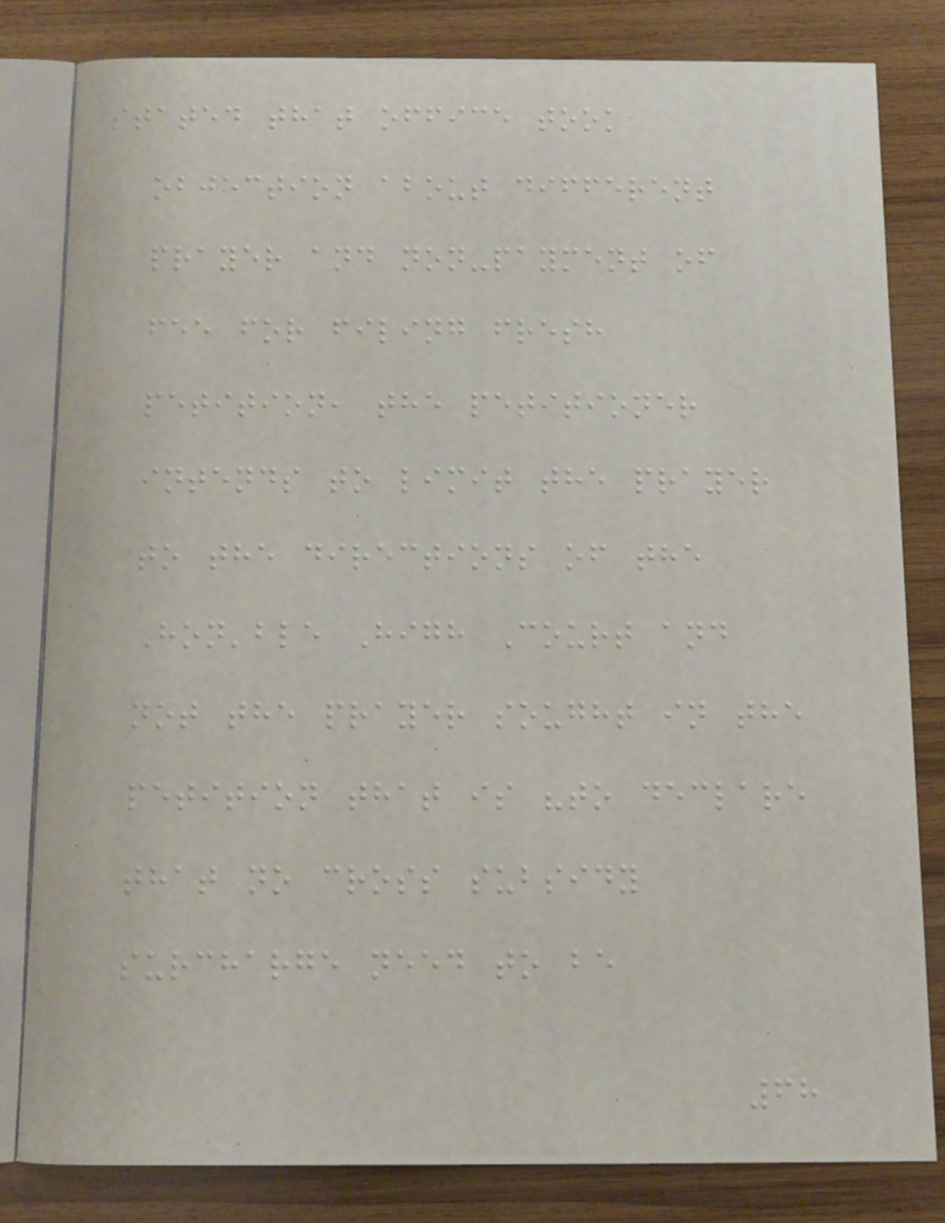stated that office took
objection about different
prayer and non-payment of
fee for filing fresh
petition, the petitioner
intends to limit the prayer
to the directions of the
Hon'ble High Court and
not the prayer sought in the
petition that is "to declare
that no cross subsidy
surcharge need to be
68
